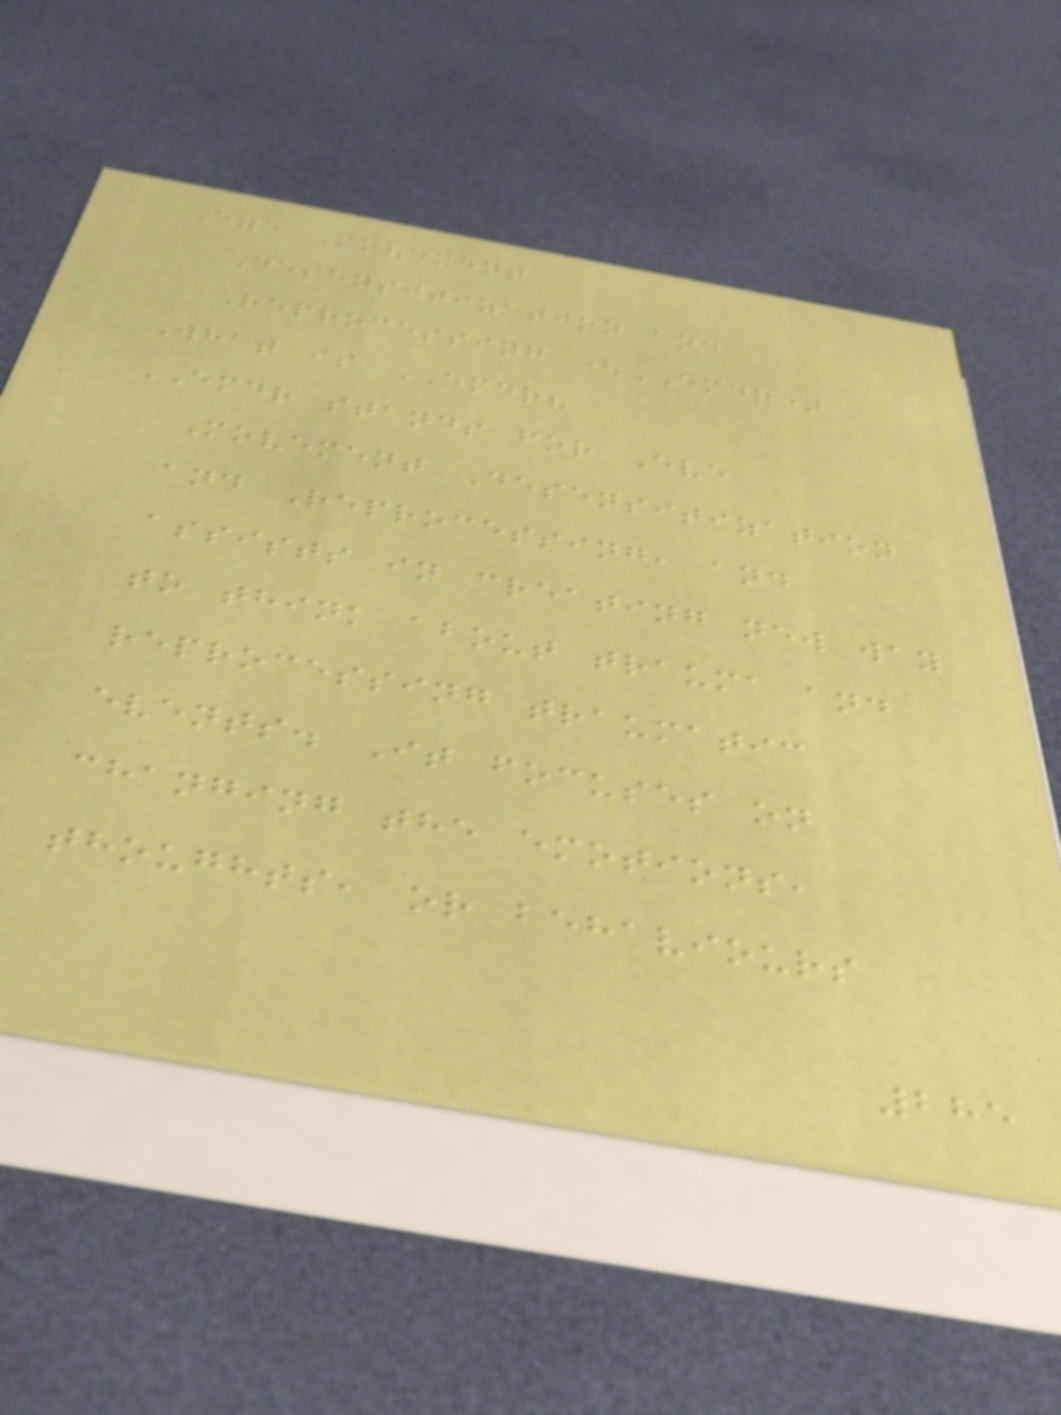Eye Movement
Desensitization and
Reprocessing (EMDR)
What is EMDR?
EMDR stands for Eve
Movement Desensitization
and Reprocessing, and
assists in creating new way
to think about trauma and
reprocessing traumatic
events. It focuses on
changing the emotions,
thoughts, or behaviours
285
